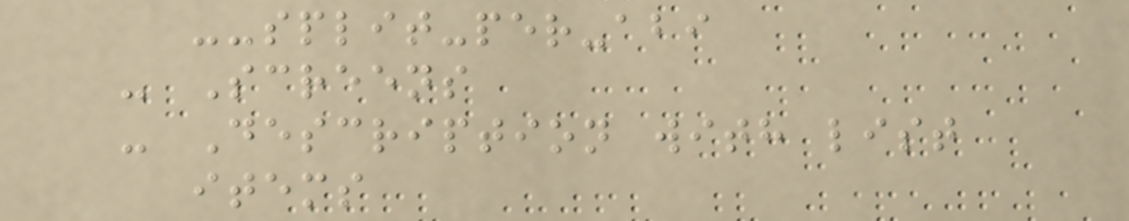--split-per-abi
- Screens
- Description with list
items
